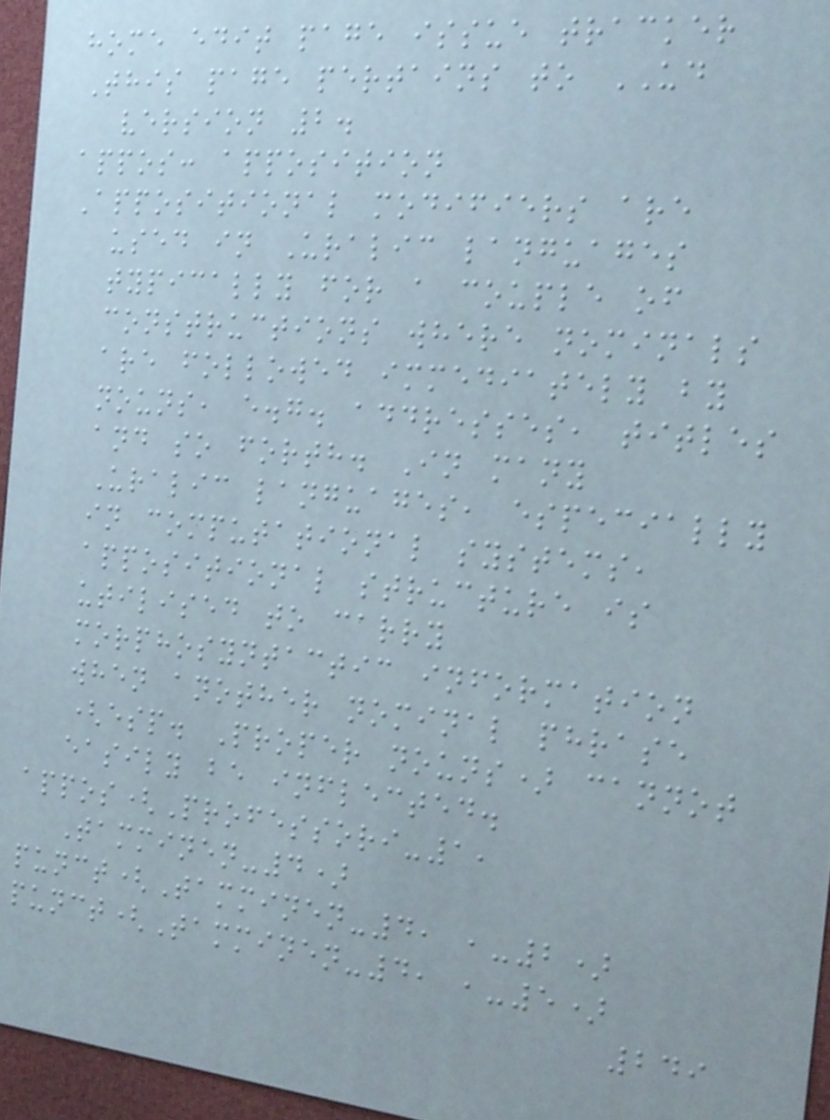home edit page issue tracker
This page pertains to UD
version 2.
appos: apposition
Appositional modifiers are
used in Uralic languages
typically for a couple of
constructions where nominals
are followed immediately by
nouns, e.g. addresses, titles
and so forth. In many
Uralic languages, especially
in computational systems,
appositional structure is
utilised to carry
morphosyntactic information
when another nominal phrase
(esp. Proper nouns) cannot
easily be inflected.
appos(Professori-1,
Tamminen-4)
punct(Tamminen-4, ,-2)
punct(Tamminen-4, ,-5)
249
